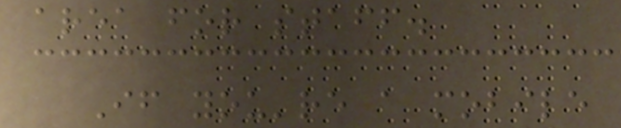area for staff.
If you're a mobile
